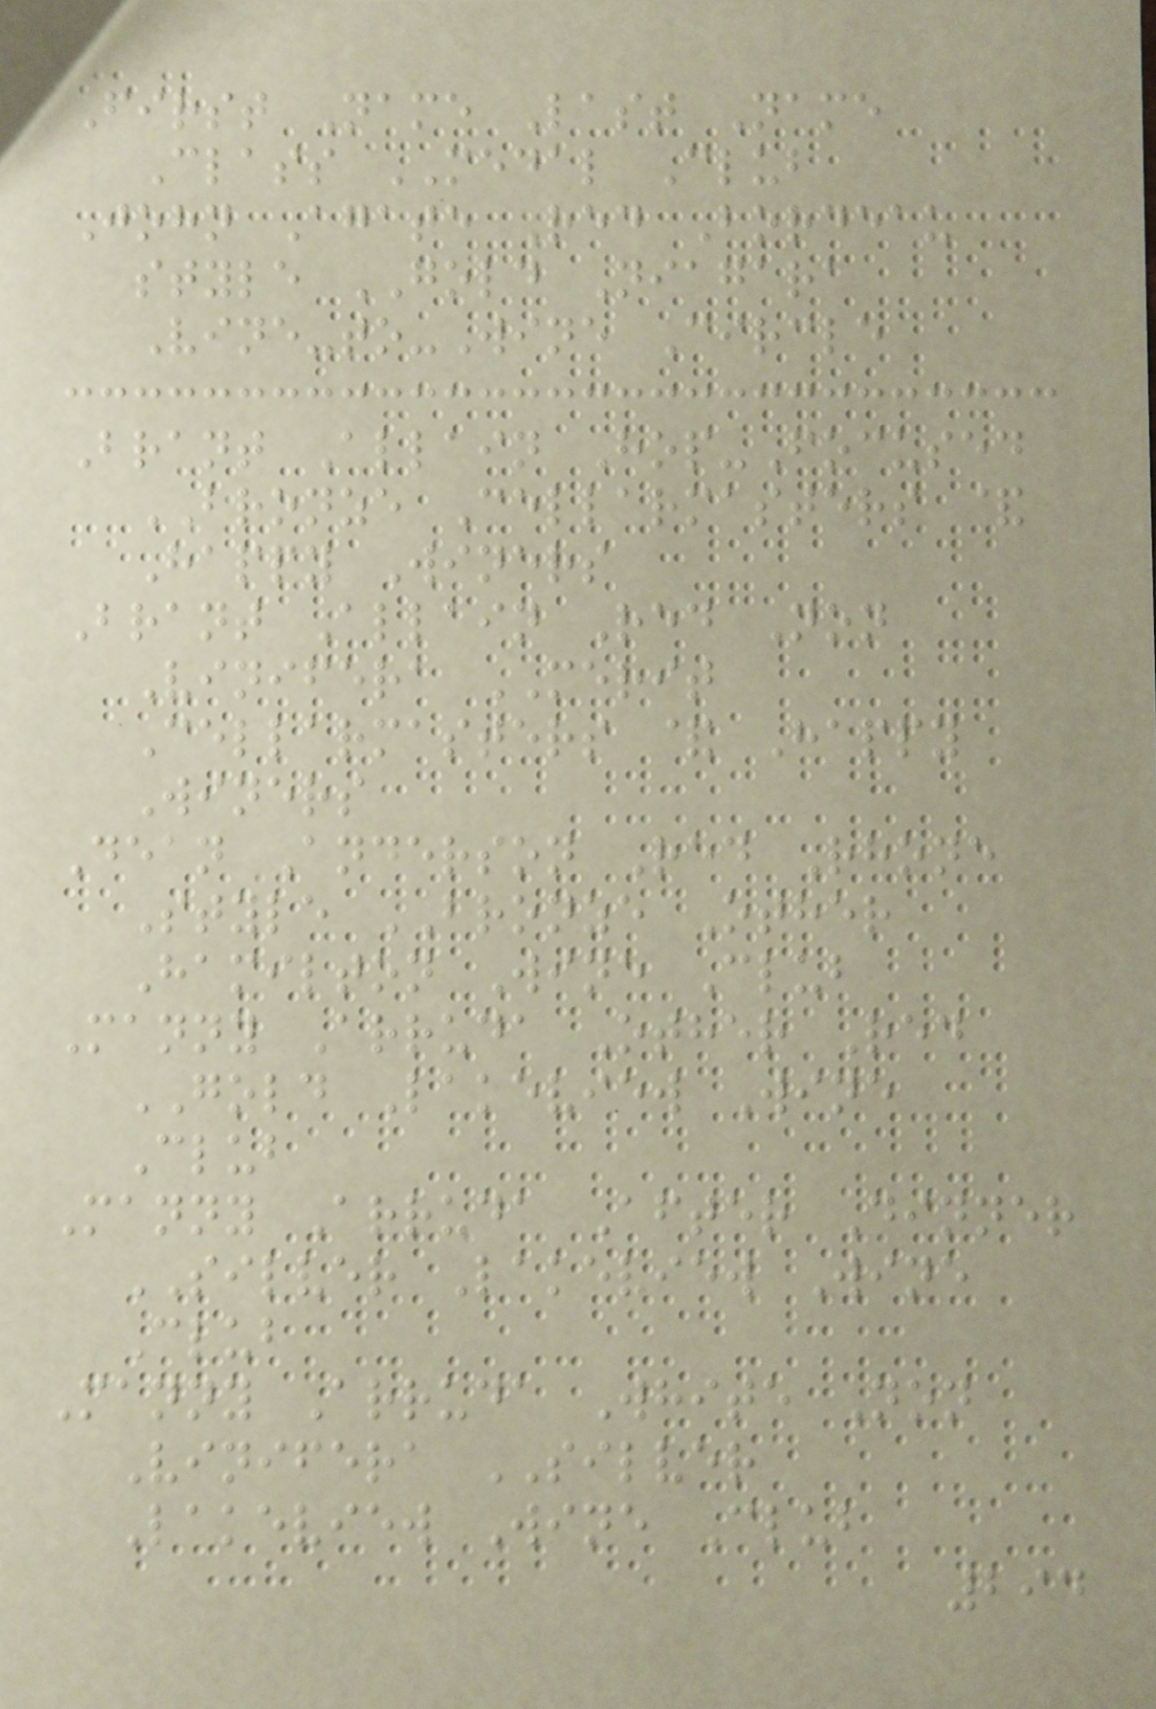First Name Last Name
Class MEDAL Club
John Agate Red Bordeau
style GOLD Niagara
Vine-to-Wine Circle
Brant Allain Hop-Focused
BRONZE Cellarmasters &
Happy Winers
Brant Allain Red Non
Vinifera MERIT
Cellarmasters & Happy
Winers
Dean Anderson Red Rhone
Style BRONZE Other
Hamilton Wine Club
Manny Arruda Other Red
GOLD Lakeview Wine
Club
Manny Arruda After Dinner
SILVER Lakeview Wine
Club
Manny Arruda White Non
Vinifera SILVER
Lakeview Wine Club
294
